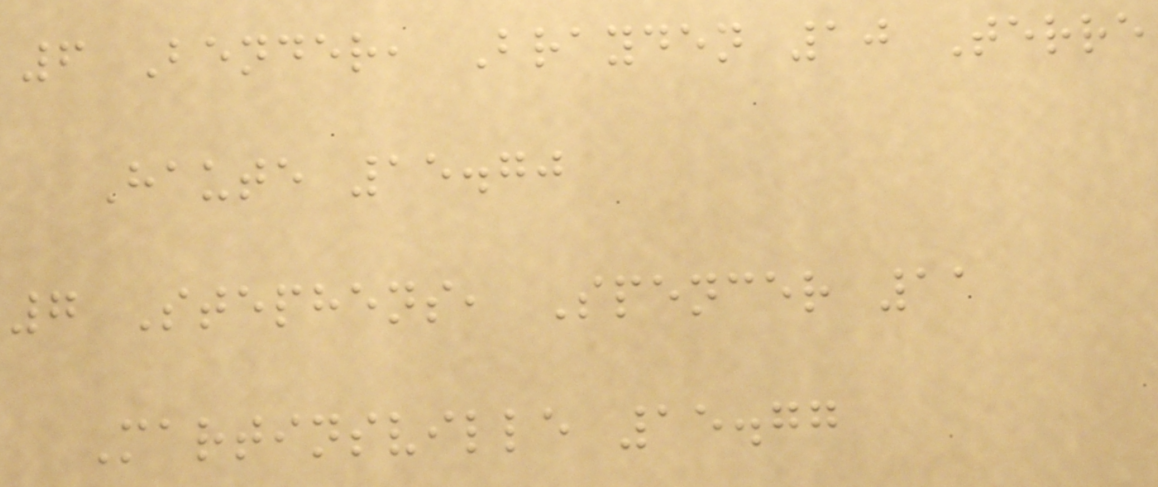6 Bender, Brayden 10 Terre
Haute 15.70
7 Stephens, Spencer 11
Martinsville 15.77
